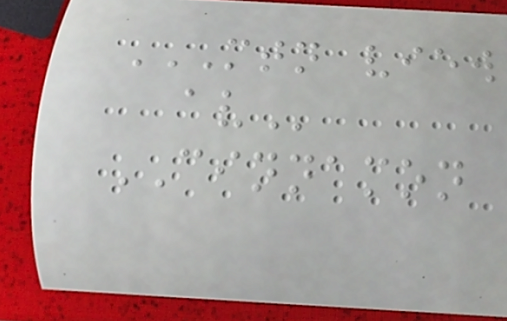MTN VIEW
AV
CINNAMON
